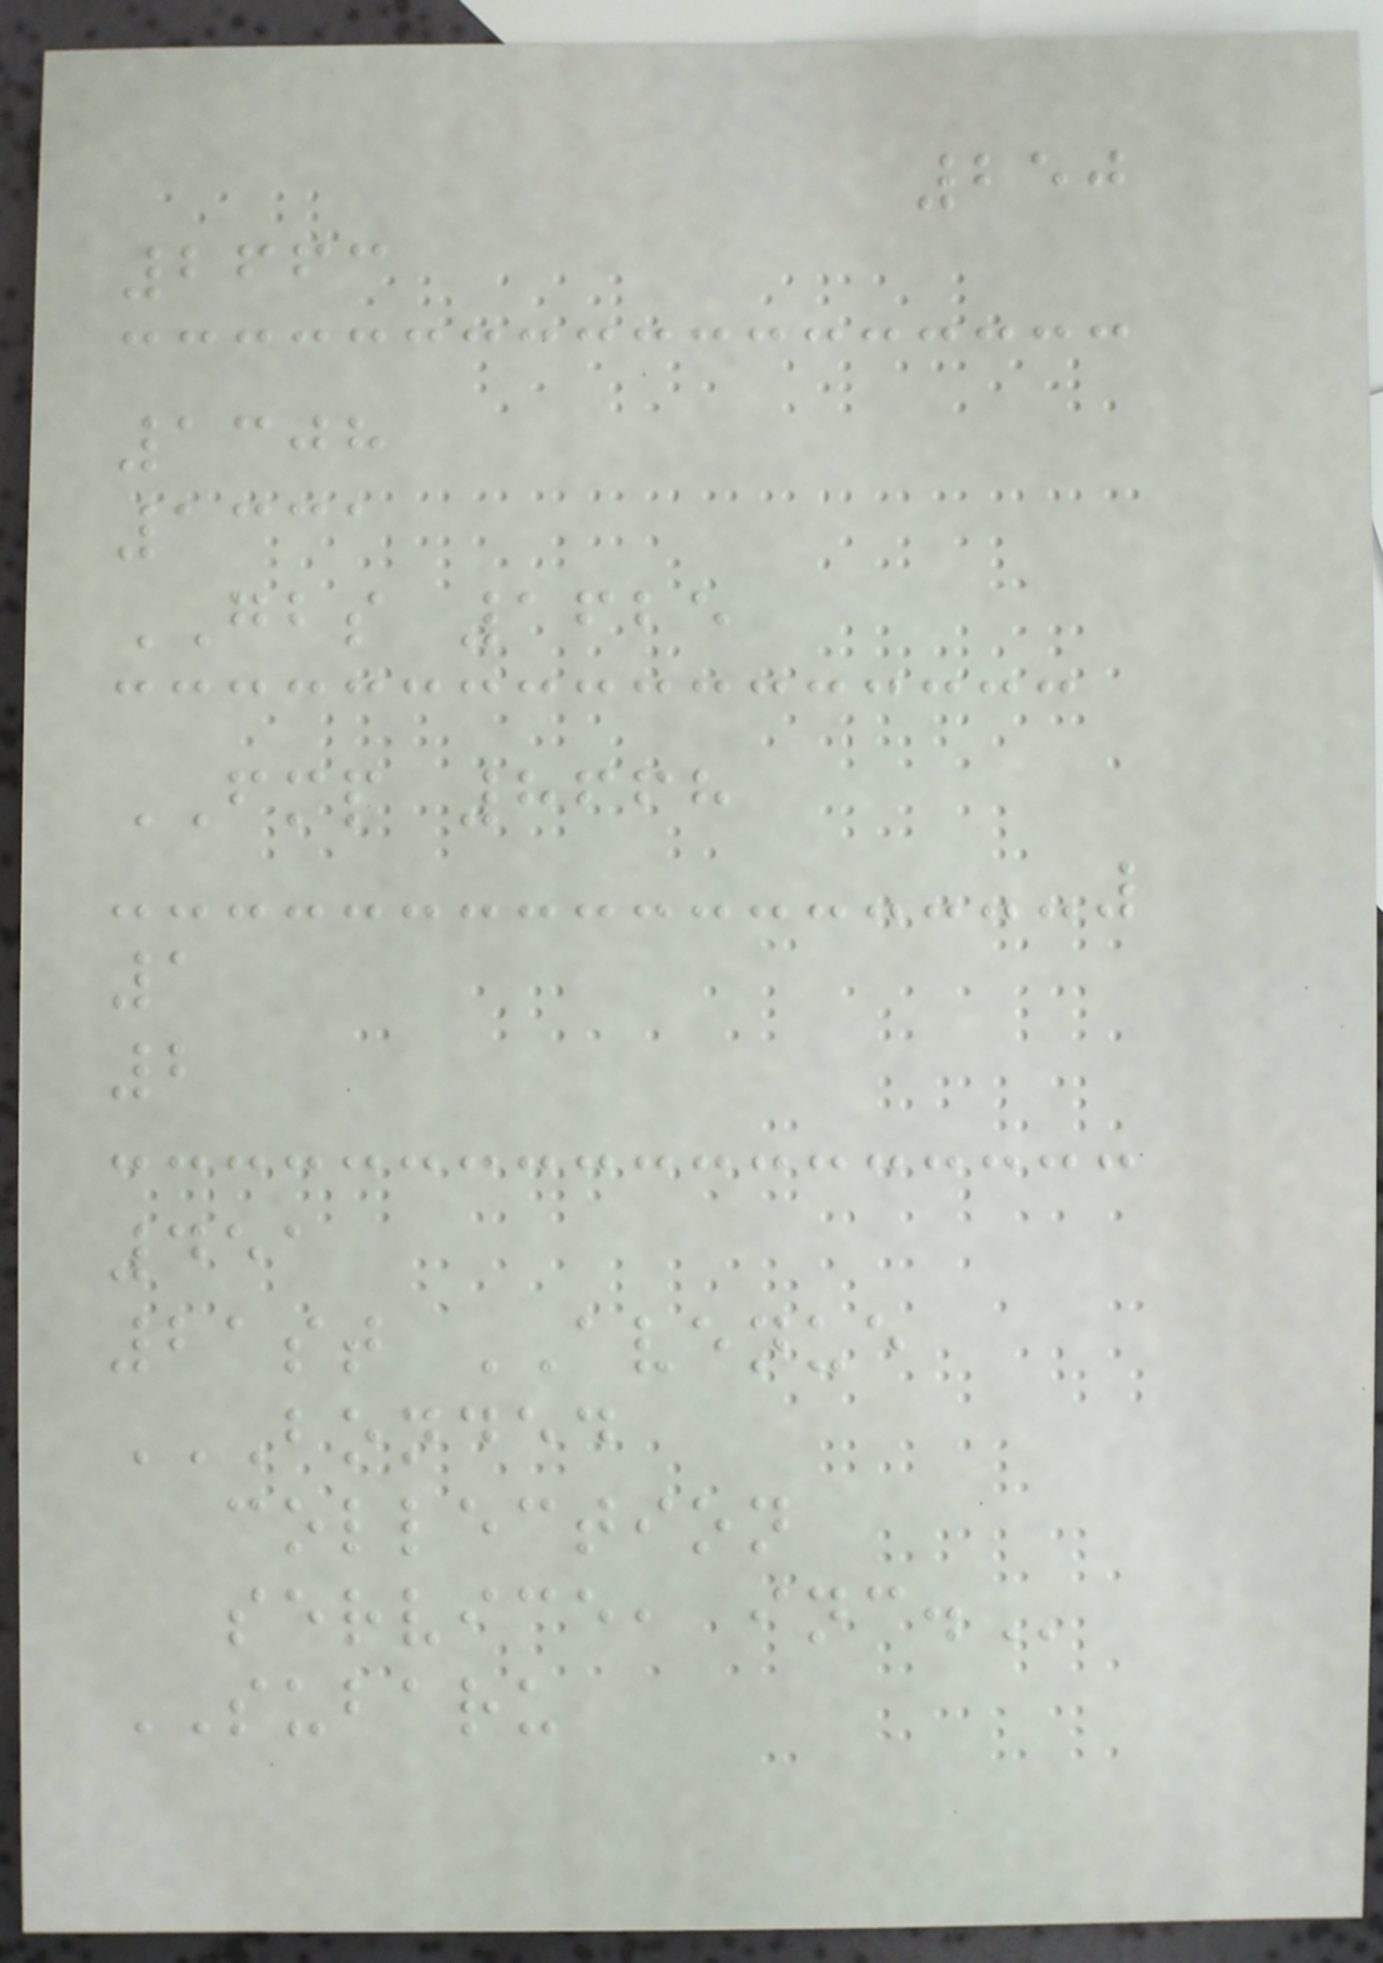250
2663
1308
1331
GBS 1625
FMP 8668
1
2
451
21st AVENUE
BONDED
COLLECTION
SERVICE, INC.
SUBARU
